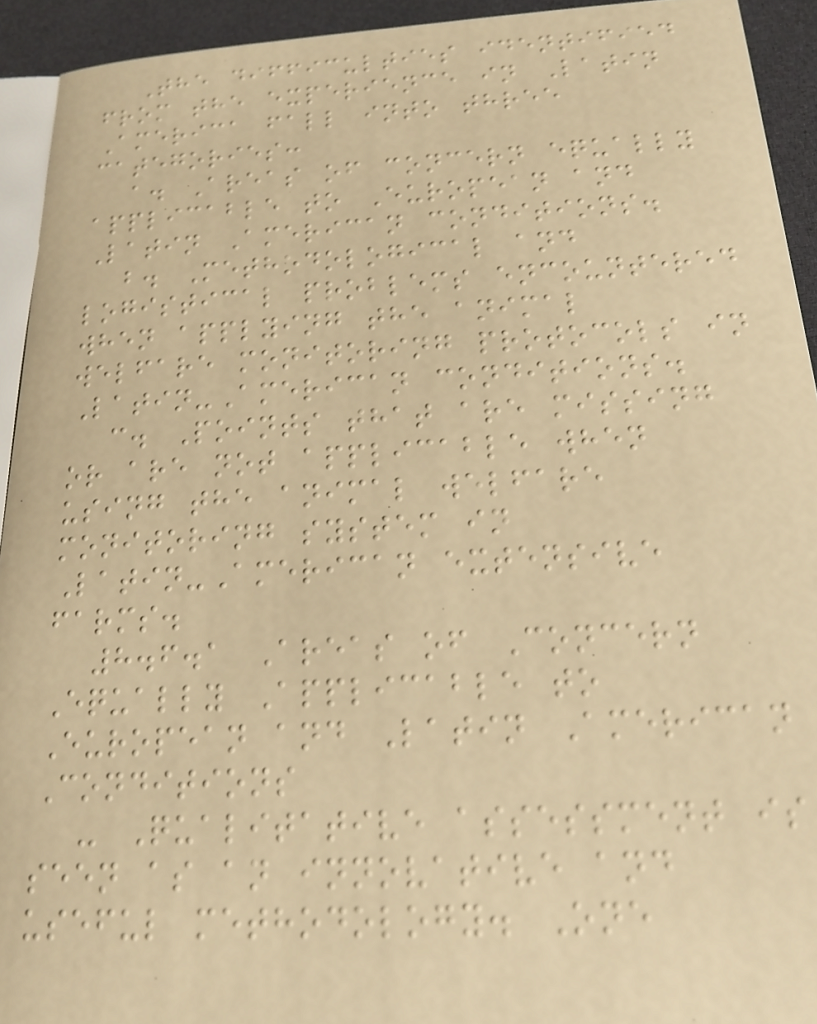The difficulties identified
from the experience in Latin
America fall into three
categories:
a. Areas of concern equally
applicable to European and
Latin American conditions.
b. Methodological and
logistical problems encountered
when applying the animal
welfare monitoring protocols in
Latin-American conditions.
c. Points that are missing
or are not applicable when
using the animal welfare
monitoring system in
Latin-American extensive
farms.
8.6.1 Areas of Concern
Equally Applicable to
European and Latin American
Conditions
- Qualitative assessment is
seen as an innovative and
useful methodology. One
